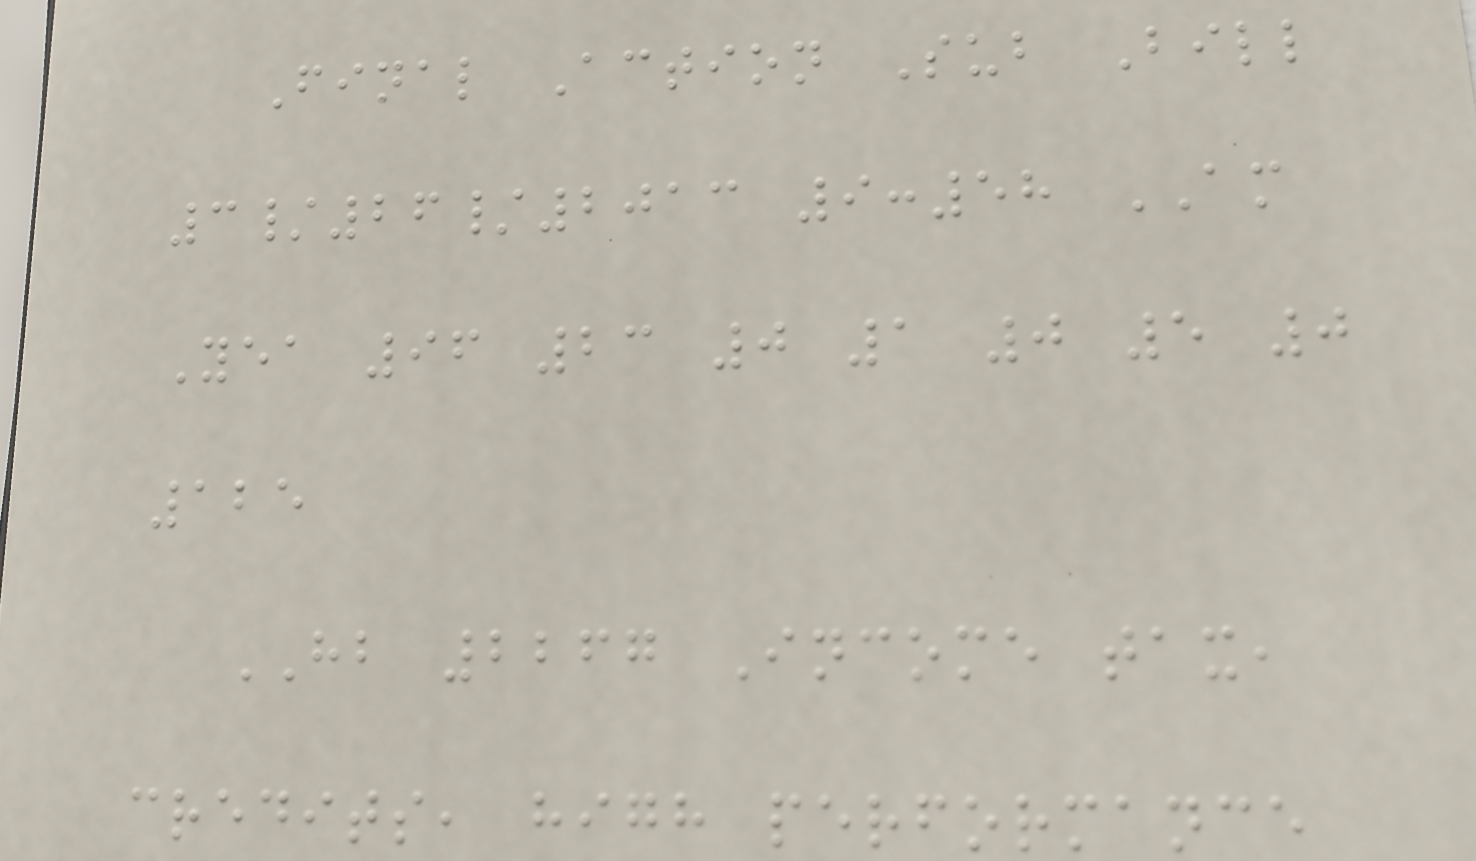Final Action Sub Bill
3/26/2013 9:58 AM
Yea 96 23 0 1 0 5 0
125
HB 2267 Income tax,
credits, high performance
